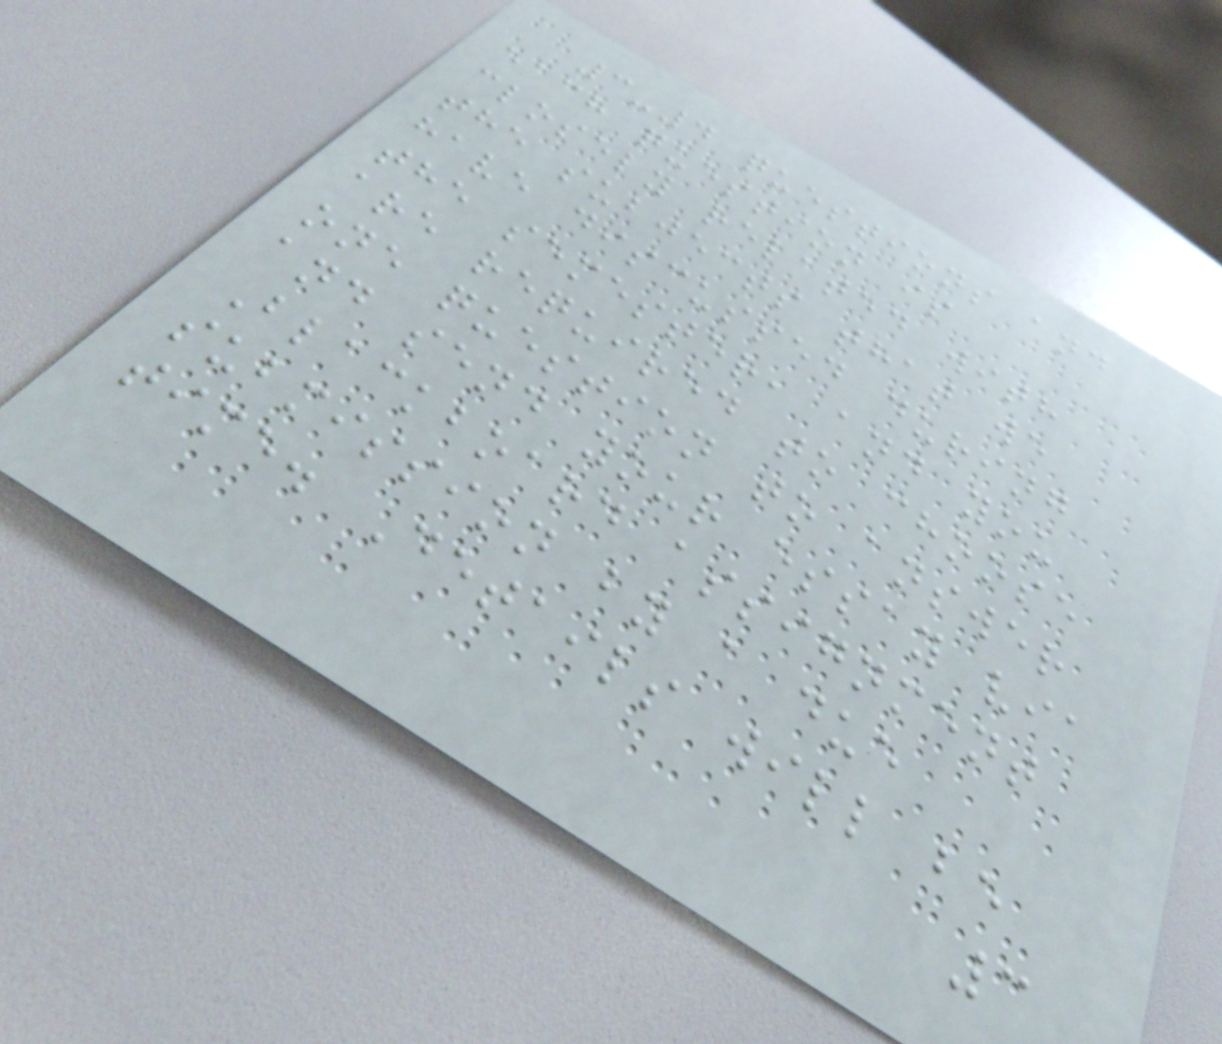3-4 questions and
each question is
closely related with
the subjects that we
have discussed during
the semester, and you
are required to choose
one question to answer
and send your essay via
Blackboard assignment
submission by a due
time. Details will be
3
